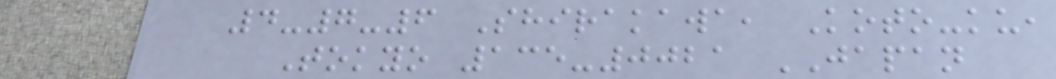4-7-6 Shirakawa, Koto-ku,
Tokyo 135-0021 JAPAN
